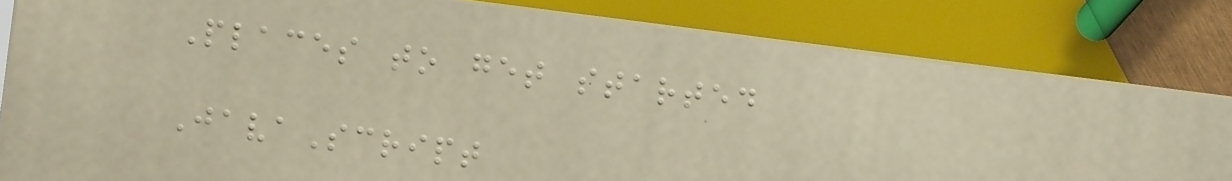Places to get started
JavaScript
